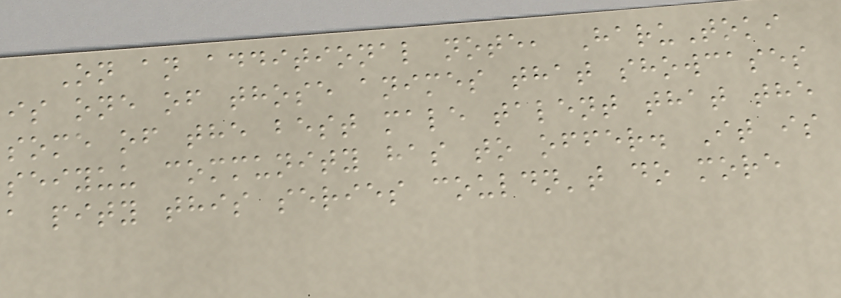On an additional note, HaruToki
is one of those animes that showcases
some of the best male talent that the
seiyuu community has to offer. It is
a pity this series couldn't do more
